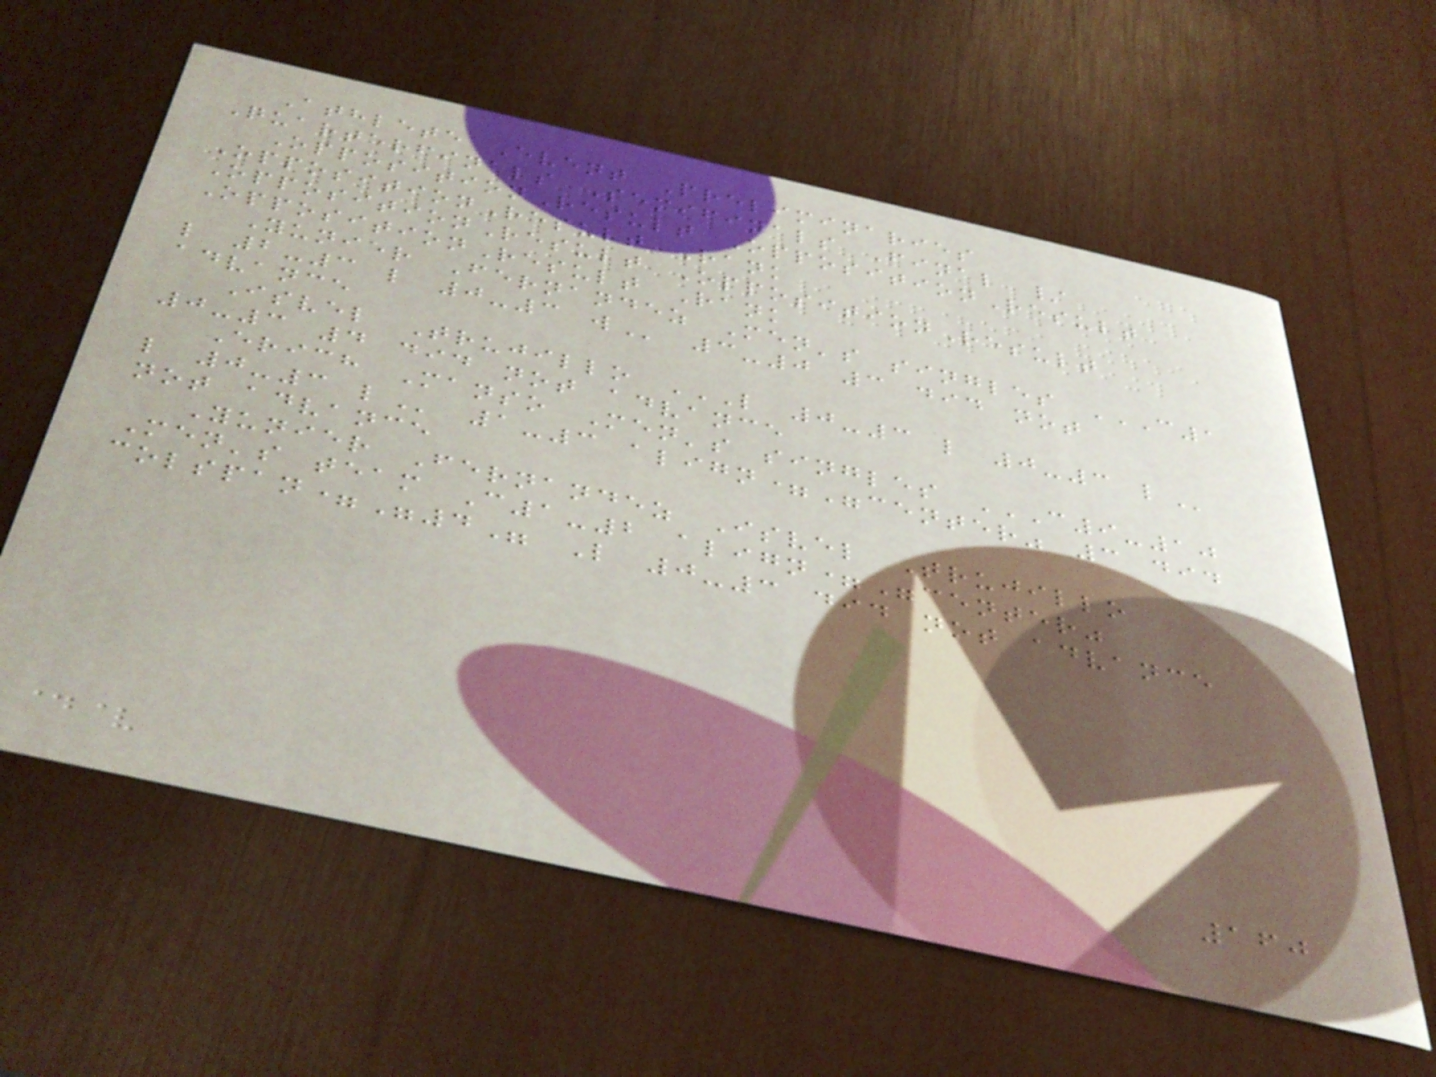Athlete Event Preliminaries
Quarterfinals Semifinals Final /
OppositionResult OppositionResult
OppositionResult Rank
OppositionResult OppositionResult
OppositionResult Rank
Yunier Fernandez Men's singles C1
L 2-3 L 0-3 W 3-0 3 did not
advance
Isvel Trujillo L 0-3 L 0-3 L
0-3 4 did not advance
Erich Manso Men's singles C9-10
L 0-3 L 1-3 align="center" 3 did
not advance
Yunier Fernandez Isvel Trujillo
Men's team C1-2 align="center"
colspan="4" L 0-3 did not advance
160
